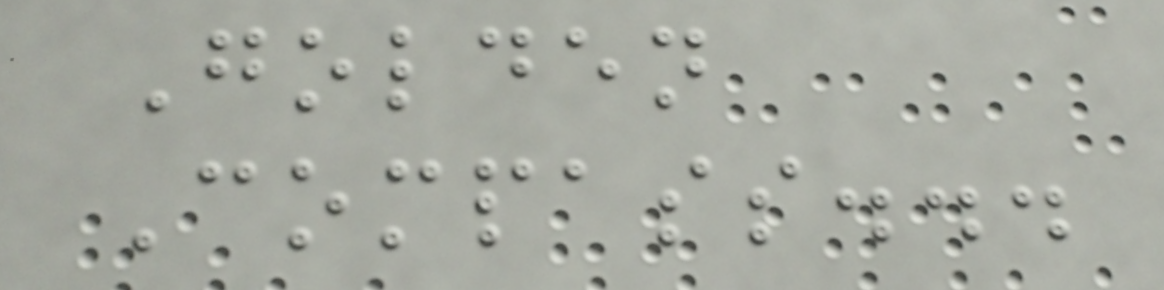Golden
Compass...
